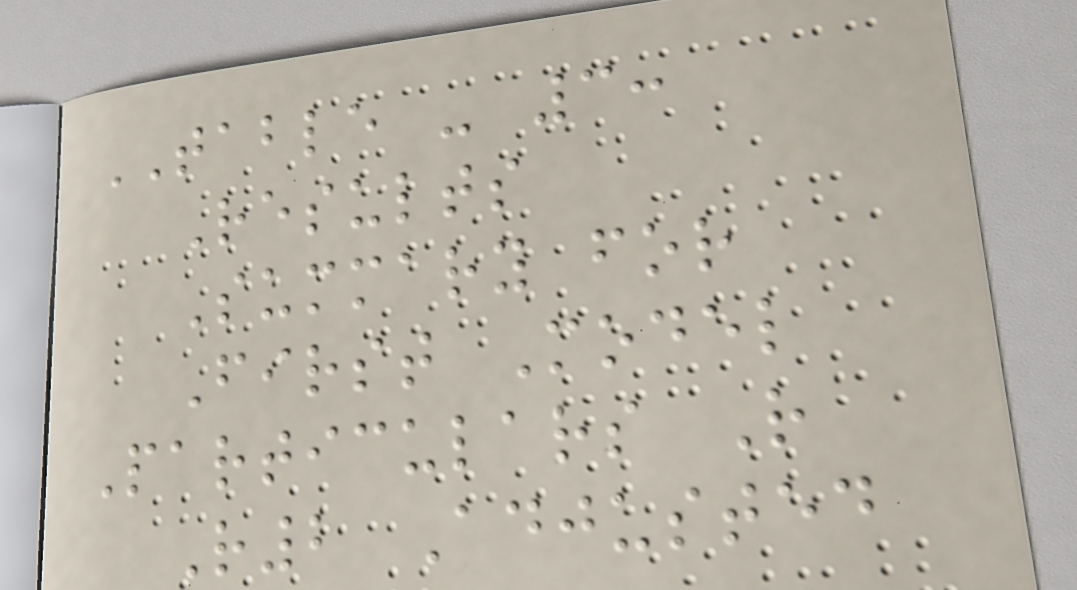TABLE - 3:
Results
Summary for
First Model
Particulars R
R2 Adjusted
